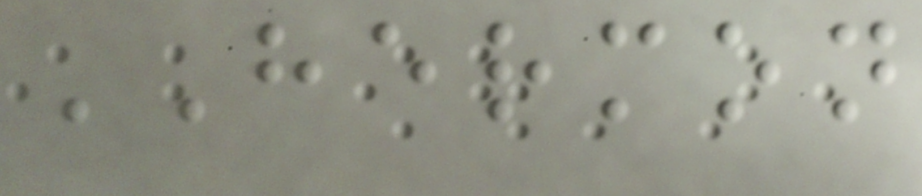HERMON
